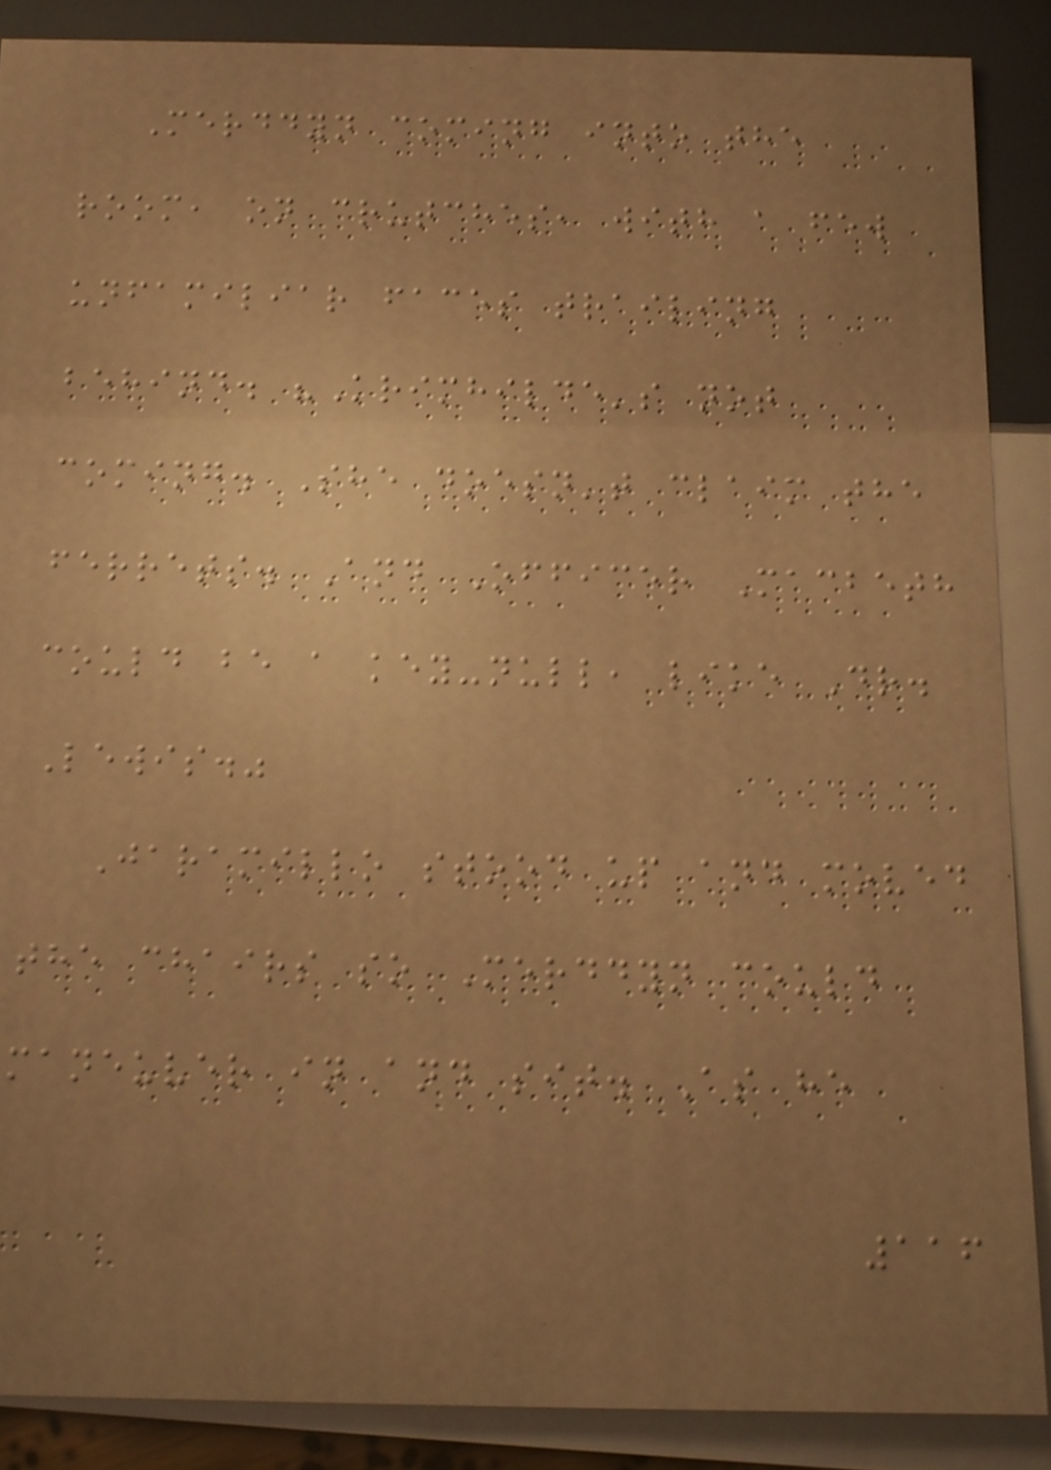Merddyn coming into the
room, on crutches, with a few
unfamiliar faces trailing
behind. "Krimhilde's not
coming. She doesn't claim the
ferrets. And Officer Macbeth
could be a key-null, like Dr.
Lewis."
Jaramillo stood up and moved
the chairs so Merddyn could
maneuver in and sit. As he
116
